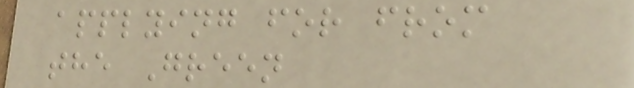applying for from
the Green
